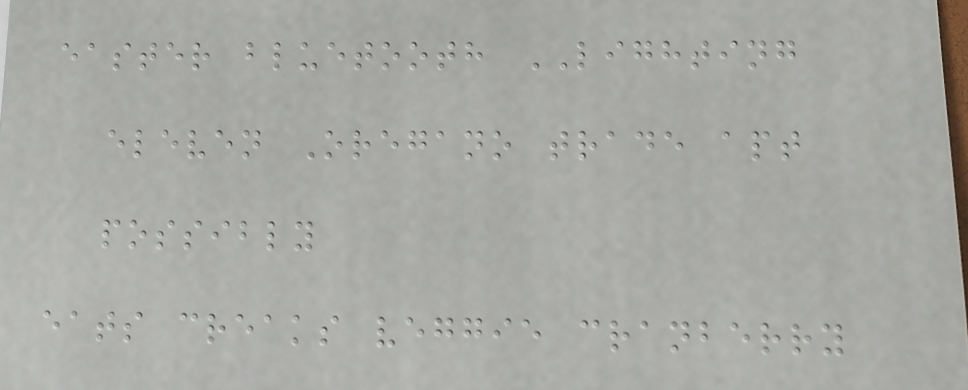easter bluetooth LIGHTING
eleven Oregano trade apt
possibly
eats creaks veggie cranberry
